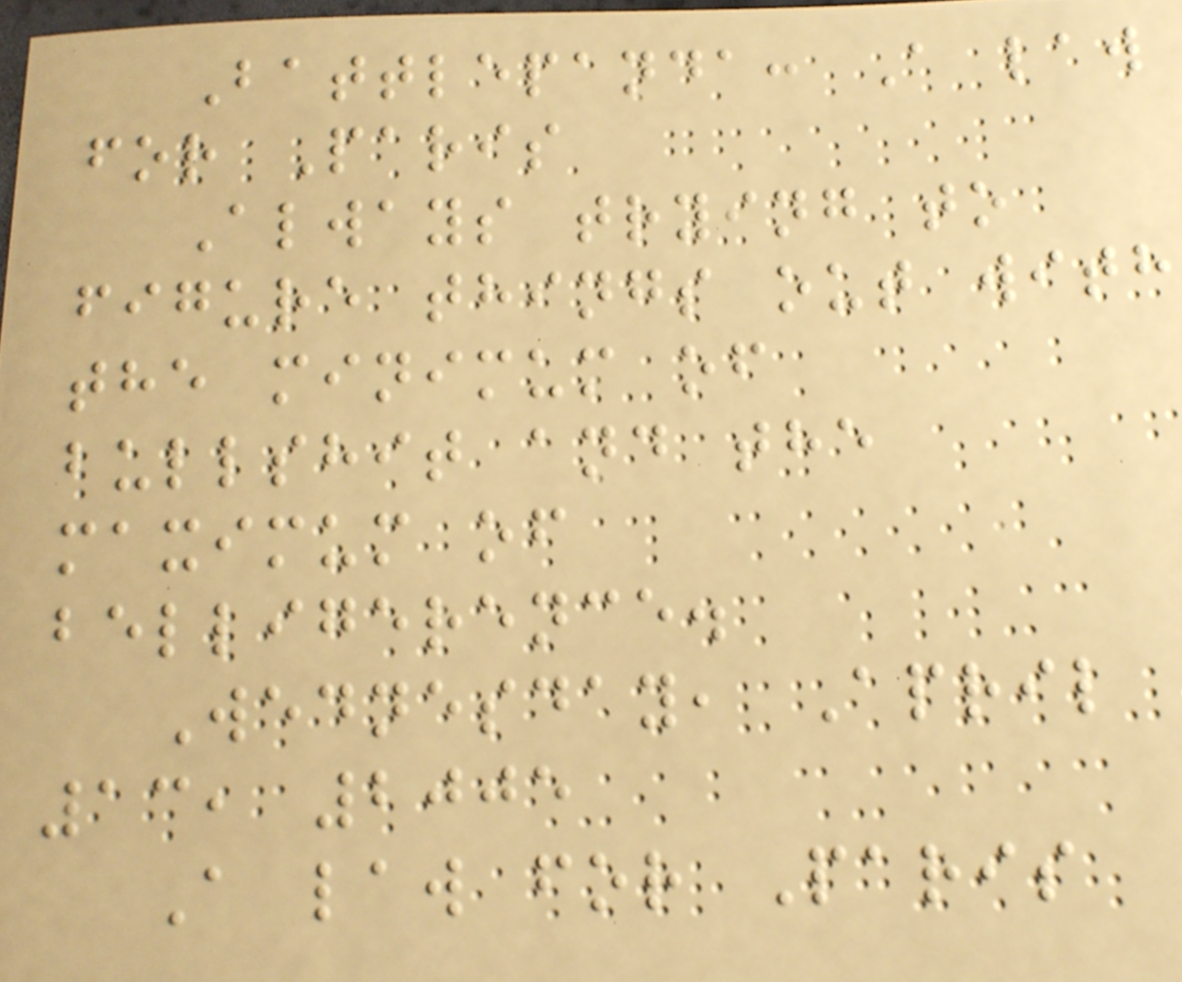Battlepanda: A law
for Paris
Always trying to
figure things out with
the minimum of
bullshit and the
maximum of
belligerence.
Wednesday, April
13, 2005
A law for Paris
